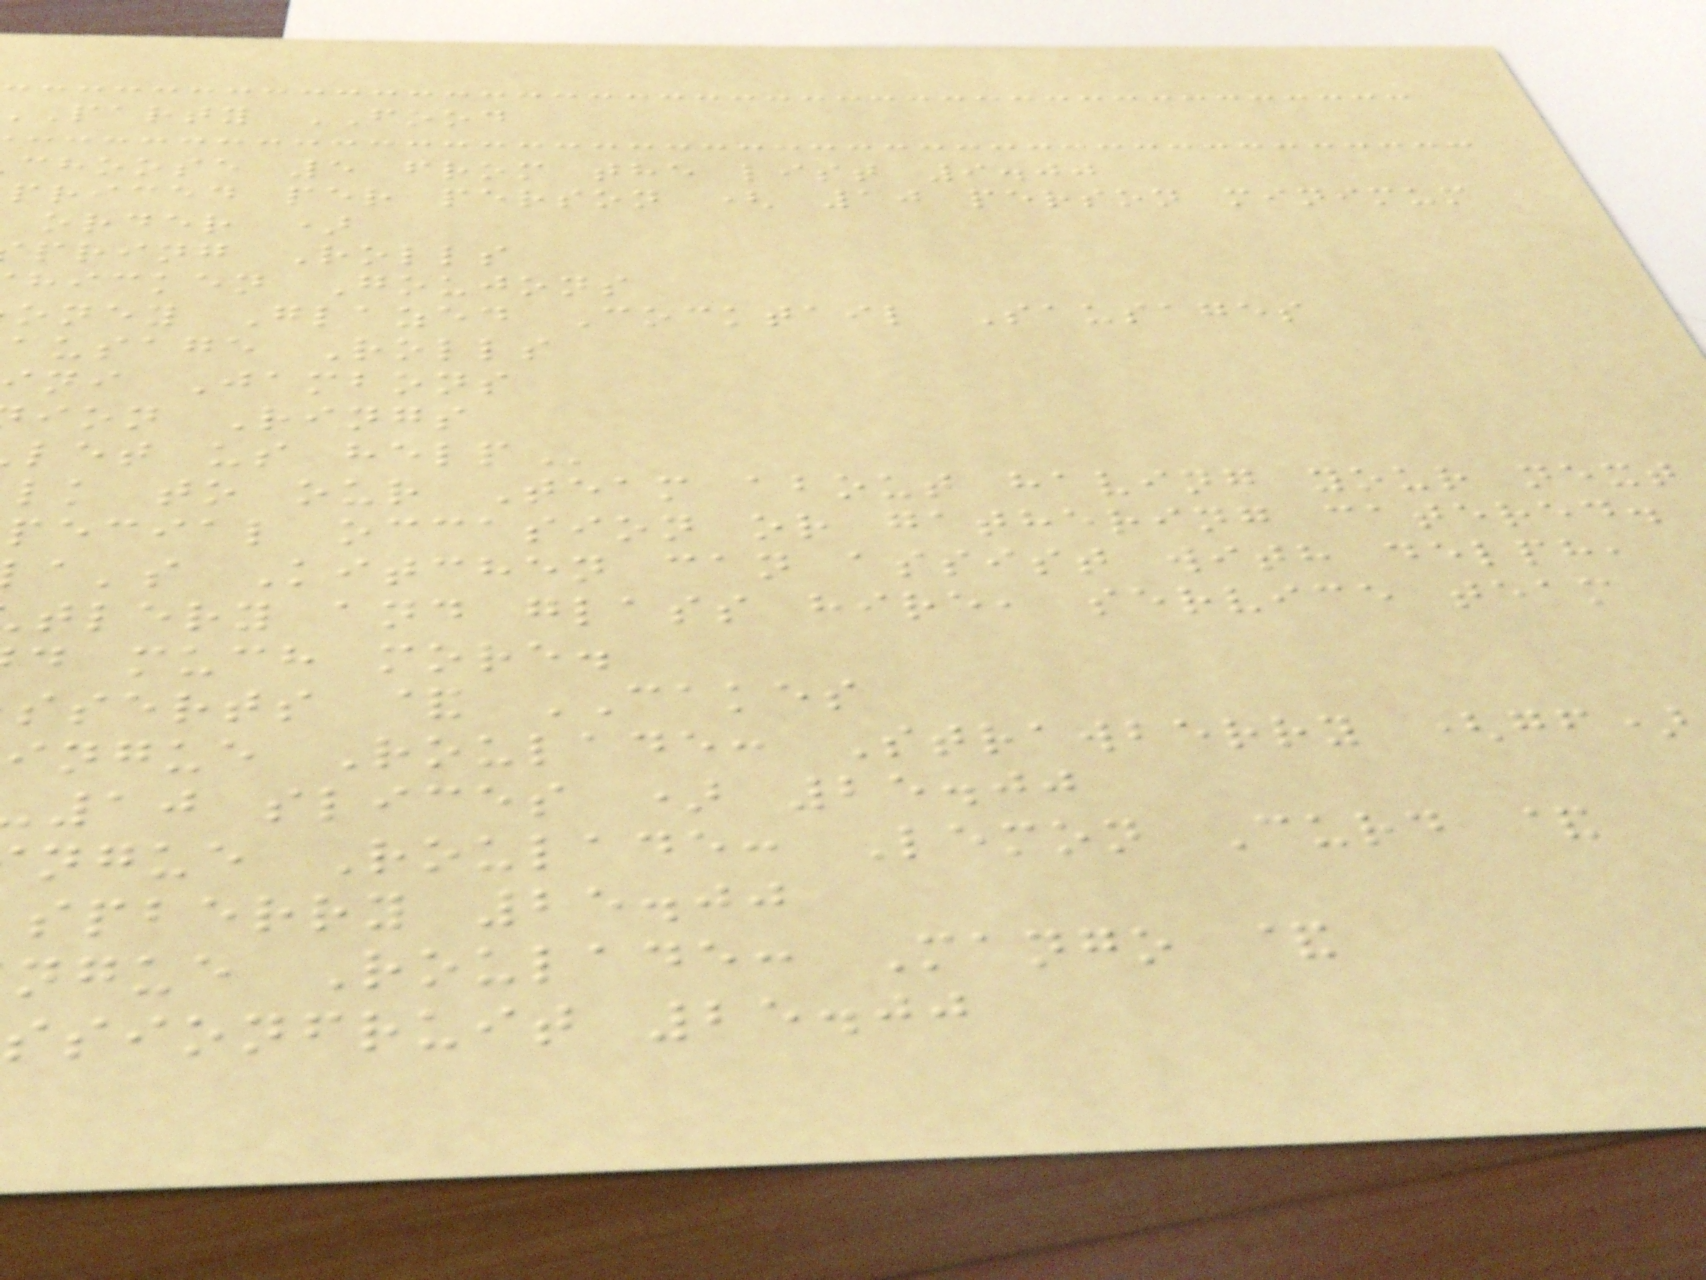party FOOD
choose 5 from the list 9.00
priced per person ( 10 person minimum
order )
pring Rolls
hicken Goujons
oney Glazed Cocktail Sausages
ausage Rolls
ni Jambons
ion Rings
let us
lk to our Team about having your next
pecial occasion or gathering catered.
a's Kitchen can assist with delph,
tlery and glass hire, service team
d much more.
sserts & CAKES
ingue Roulade: Strawberry (gf)
10 slices ) 25.00
ngue Roulade: Lemon Curd &
spberry 25.00
ngue Roulade: Mango &
ssionfruit 25.00
